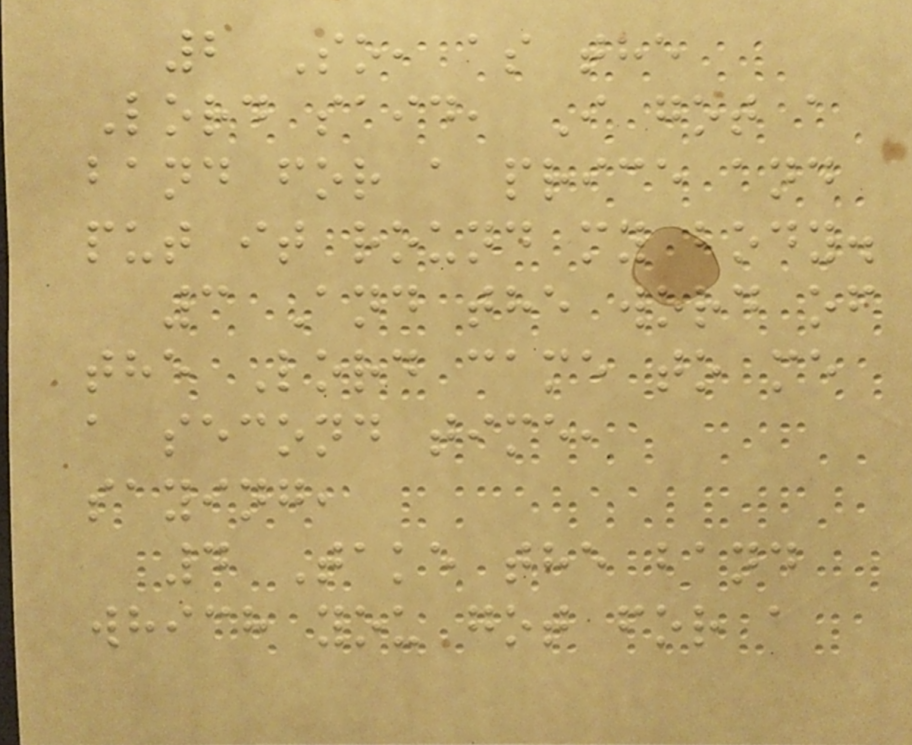2 So, as the
Lord said, I got a
band for a price and
put it round my body.
3 And the word of
the Lord came to me
a second time,
saying,
4 Take the band
which you got for a
